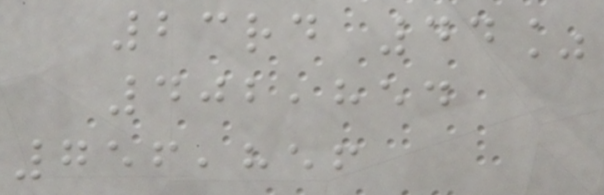23rd 44%
402,854
756,856
